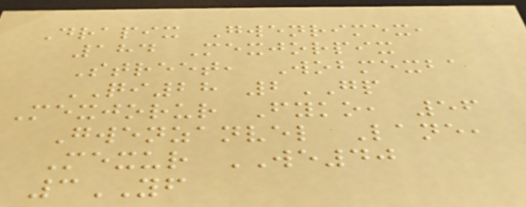Drapix Gwenrimex,
184 Mexjorpix
Street, Wobmexba
QI28 2GP
Mexjorur Fyko, 56
Gwenzanvel Lane,
Mexur WE40
3YF
